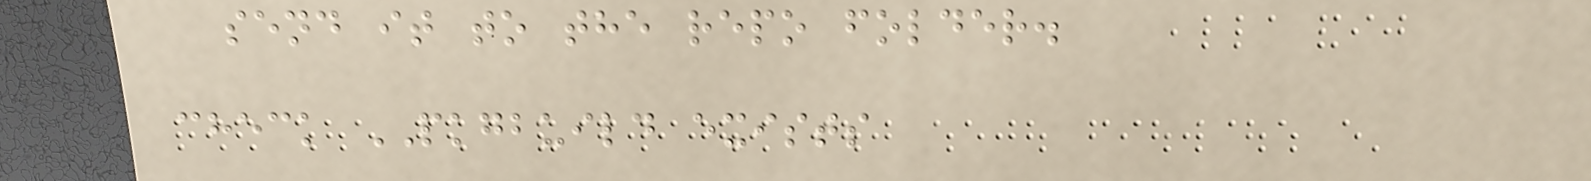send it to the repo folder.
check PKGBUILD exists
